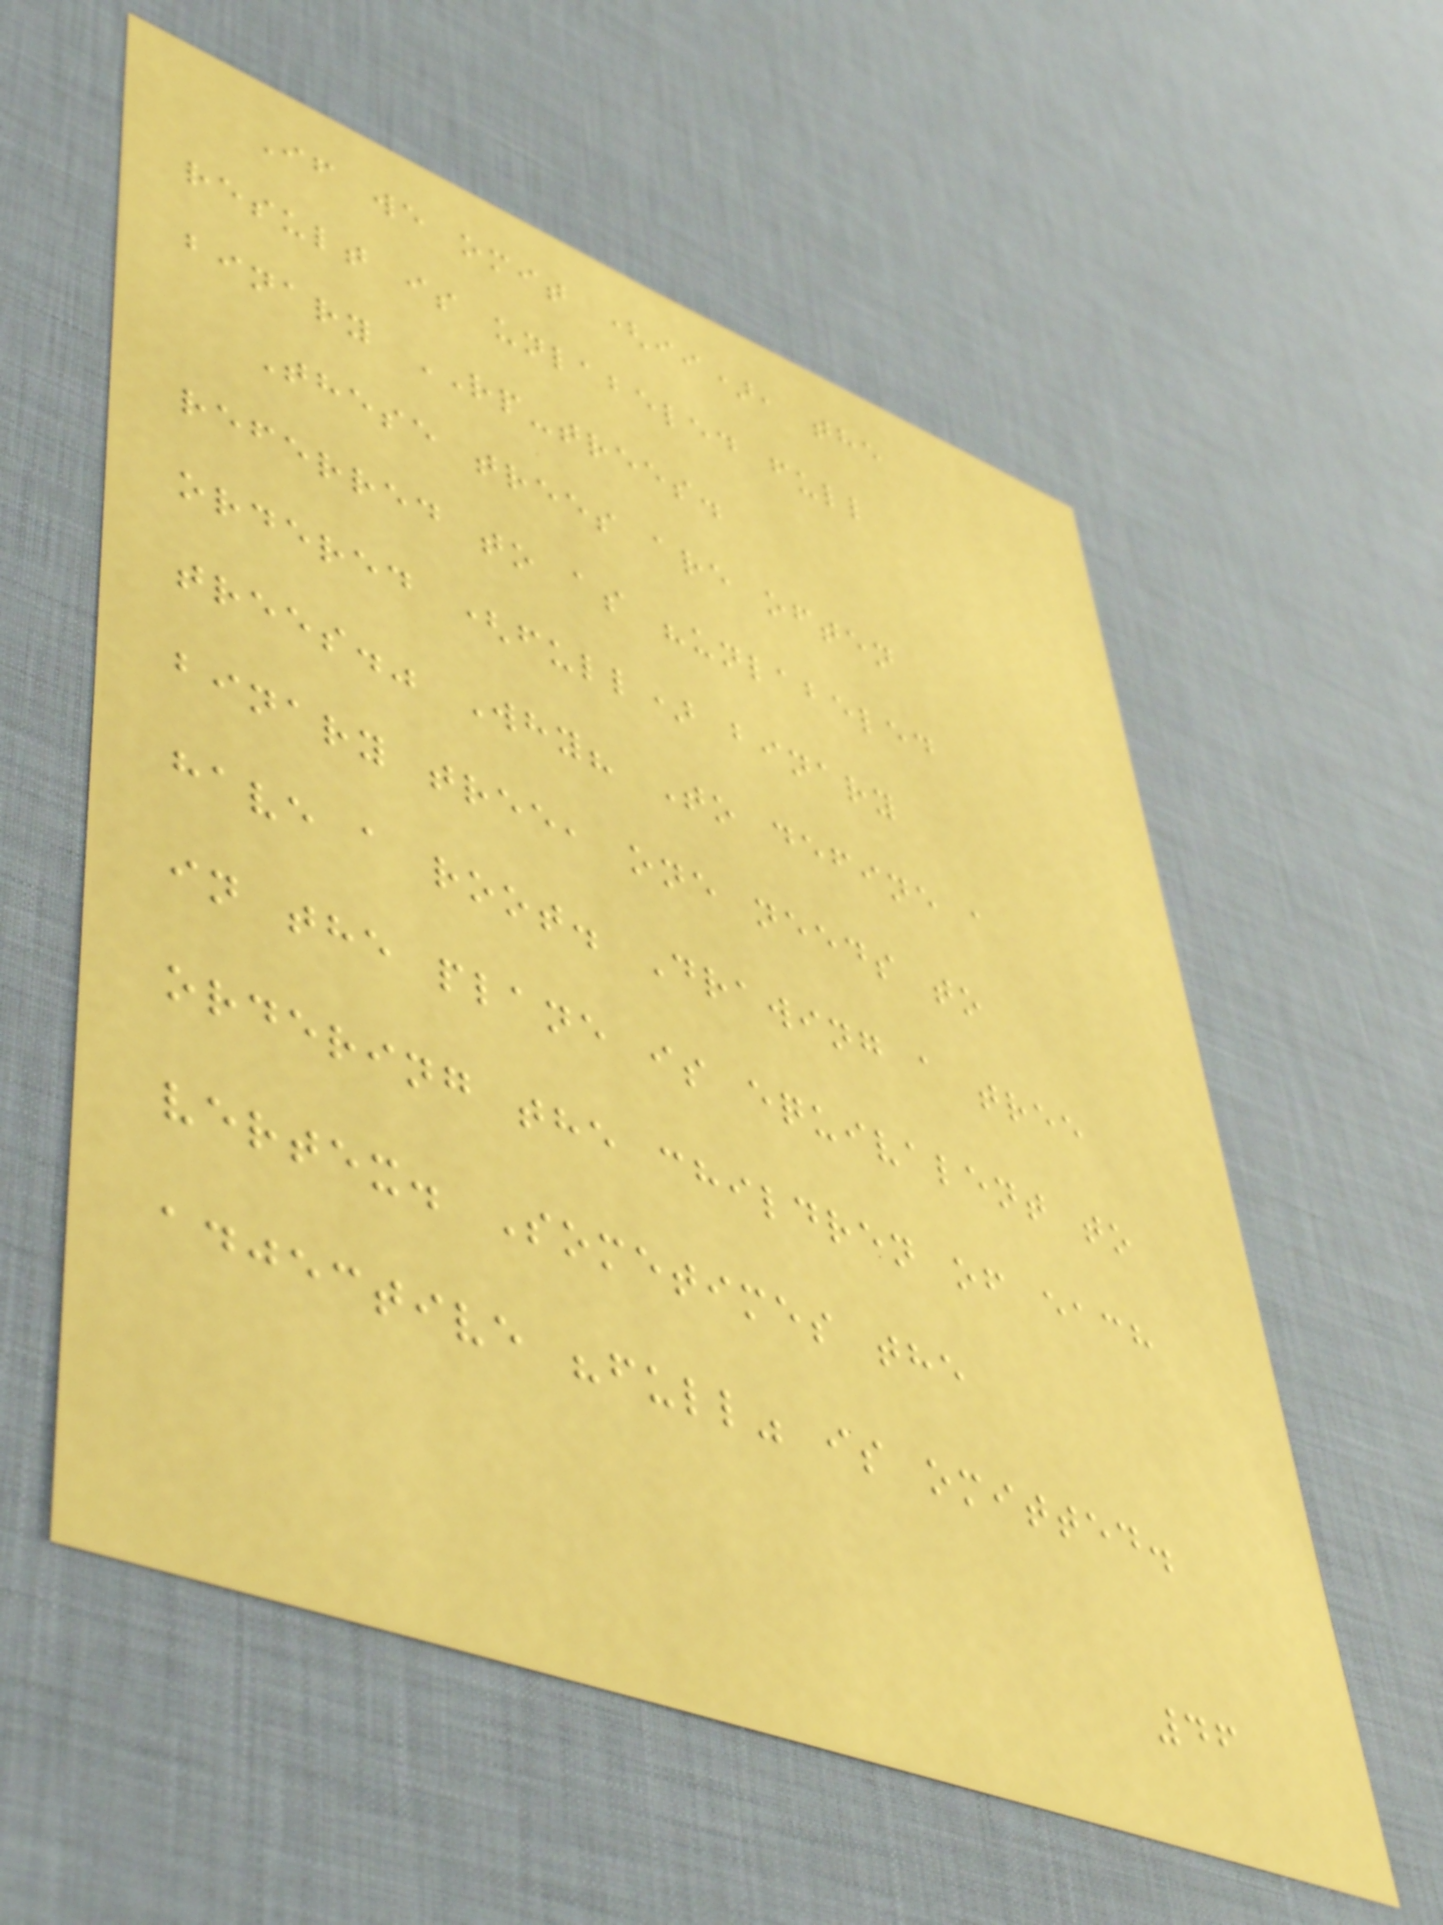If we omit (ii), the
result is unlabeled full
binary RP-trees.
These trees are often
referred to as "unlabeled
ordered (full) binary
trees." Why? To define a
binary tree, one needs to
have a root. Drawing a tree
in the plane is equivalent to
ordering the children of each
vertex. Sometimes the
adjective "full" is omitted.
46
